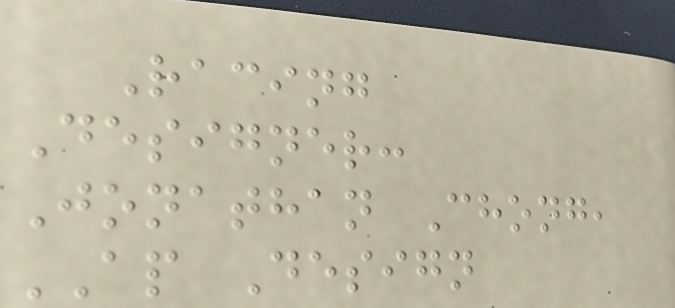Racing
Designer:
Jonathan Chong,
AP Design
